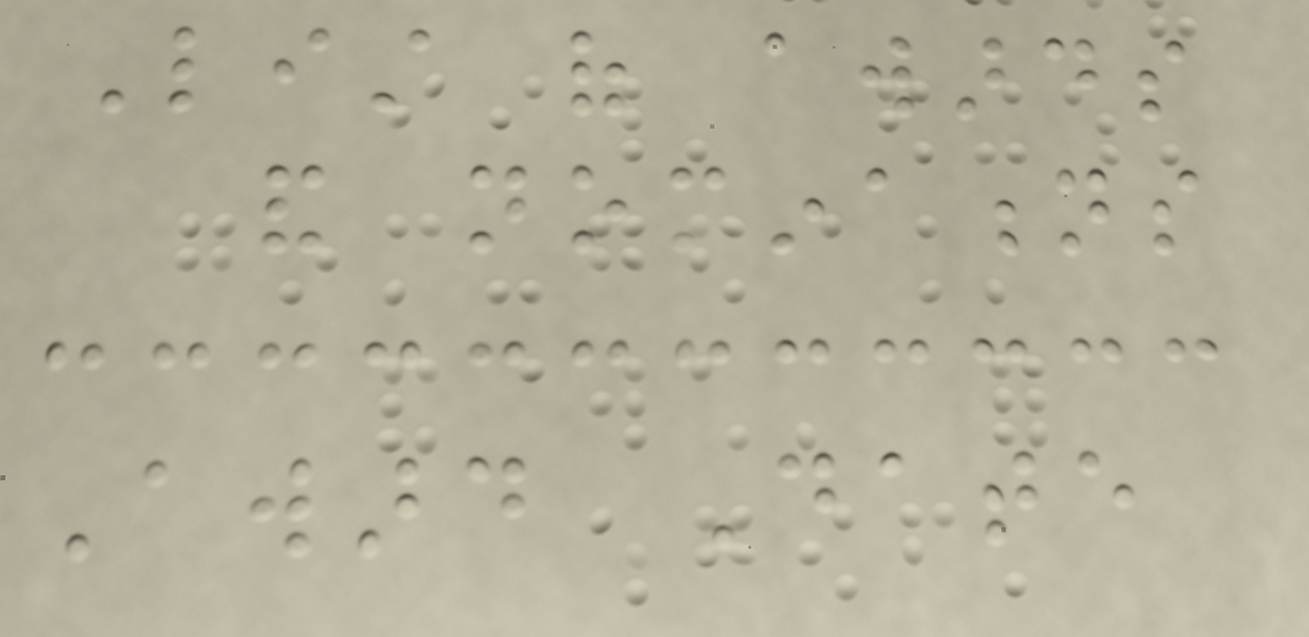List of awards
and nominations
Award Date
